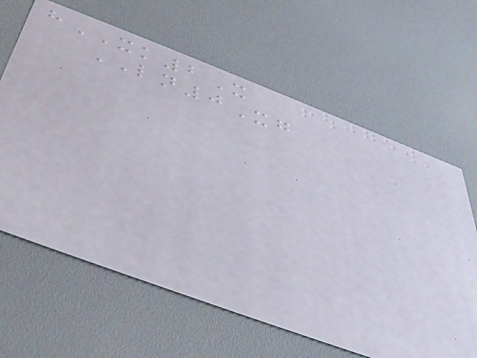hXK2X
LN0Xg
